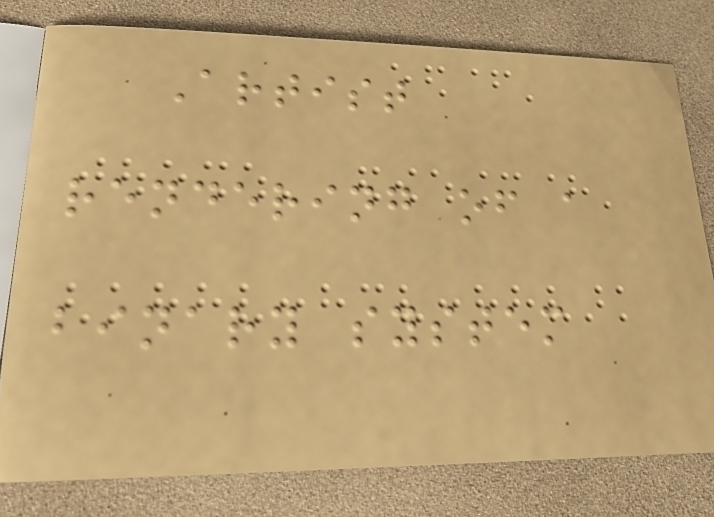Artist
rendering of a
binary system
